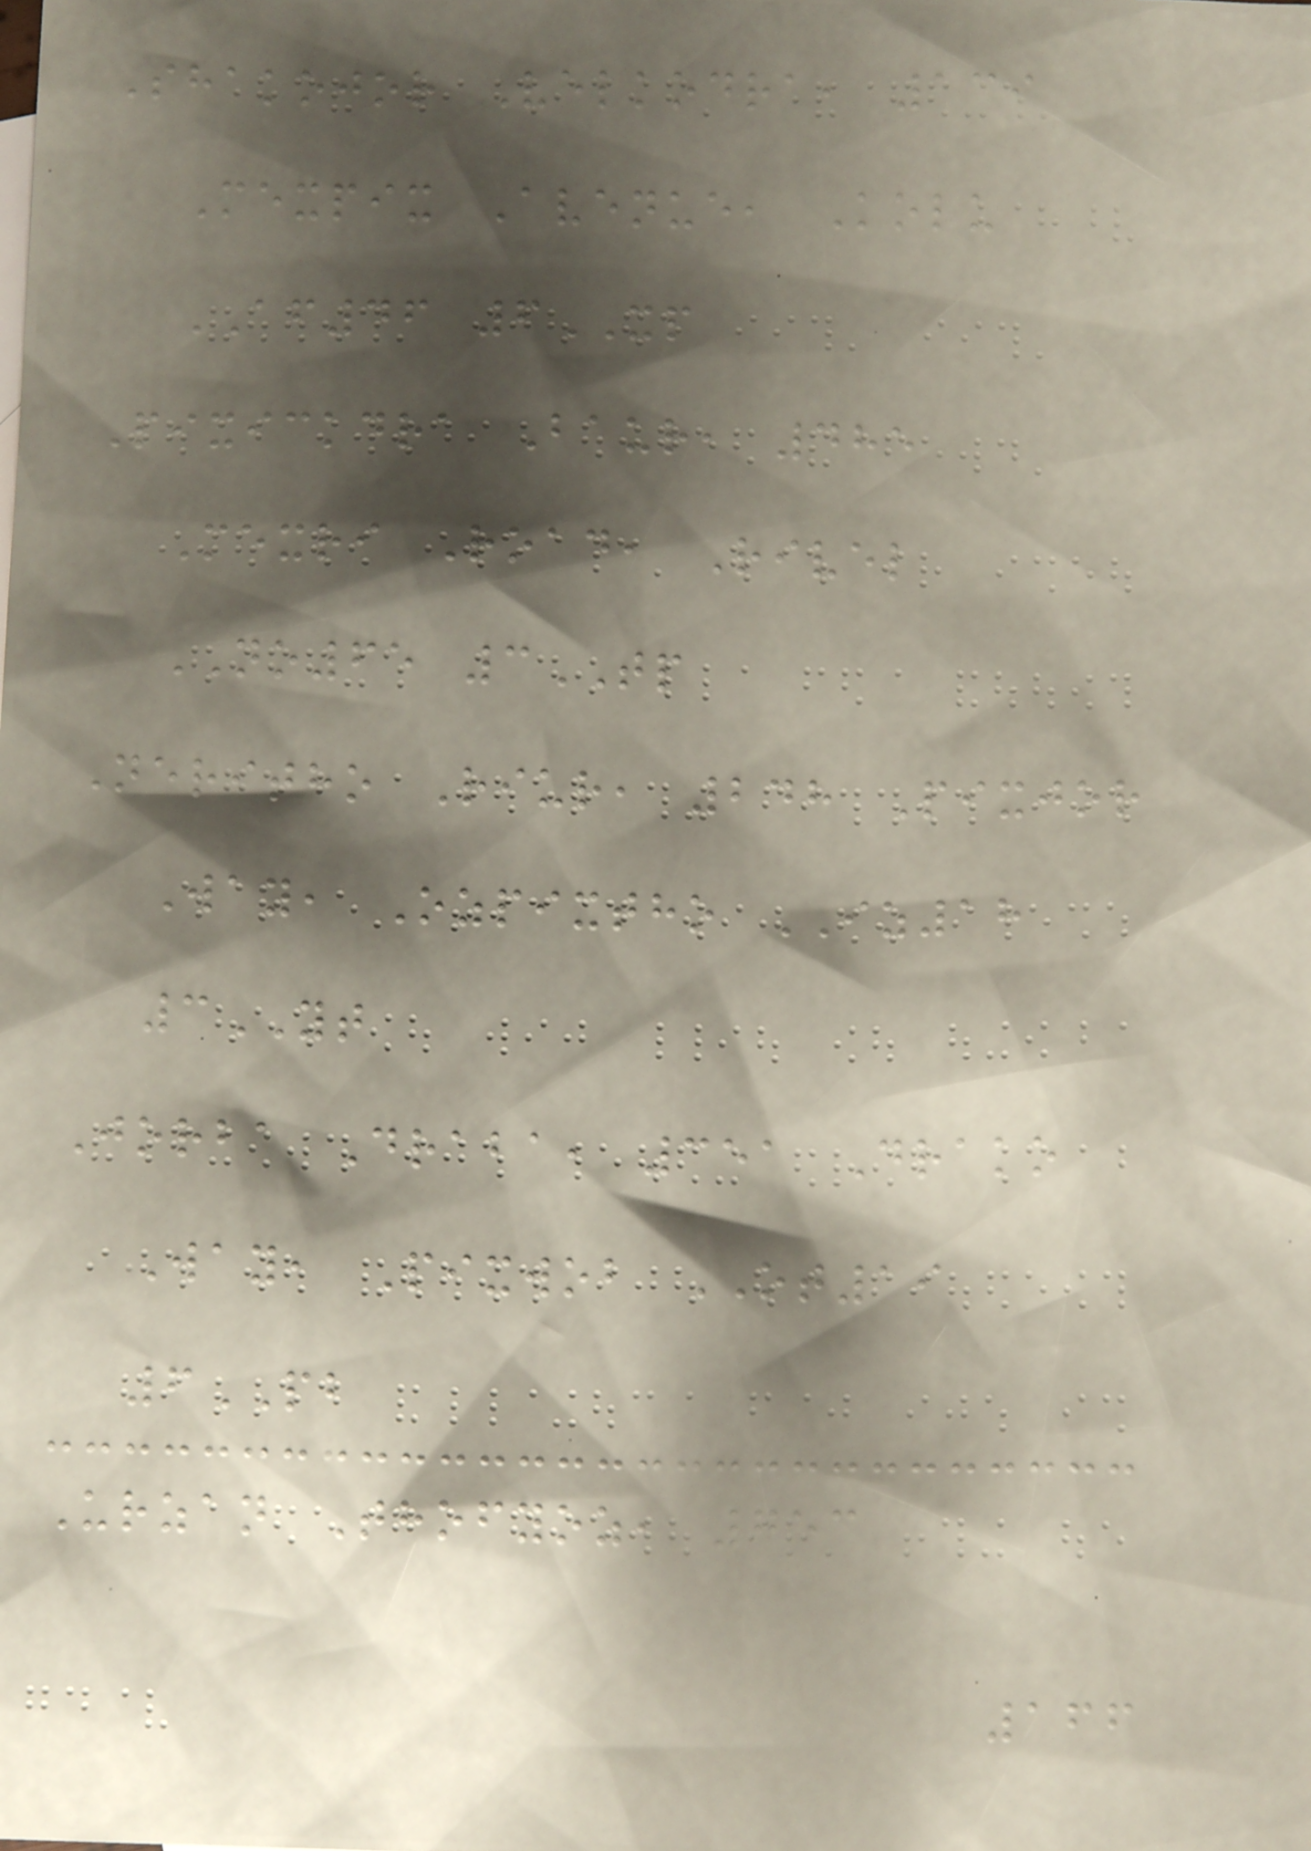Shakojor Velkodra, 139
Mexpix Avenue, Kolu
AF46 6XP
Pixickdra Baur, 485
Mexri Road, Rivel
NO65 3TP
Neritho Riur, 248 Pixjor
Way, Ozpixtho IZ18
3YT
Jorba Draba, 351 Drako
Way, Pixwob OT19
6PB
Urzan Thofyoz, 753
166
